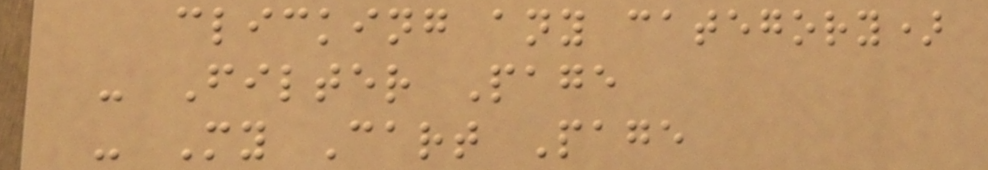clicking any category)
- Filter Page
- My Cart Page
